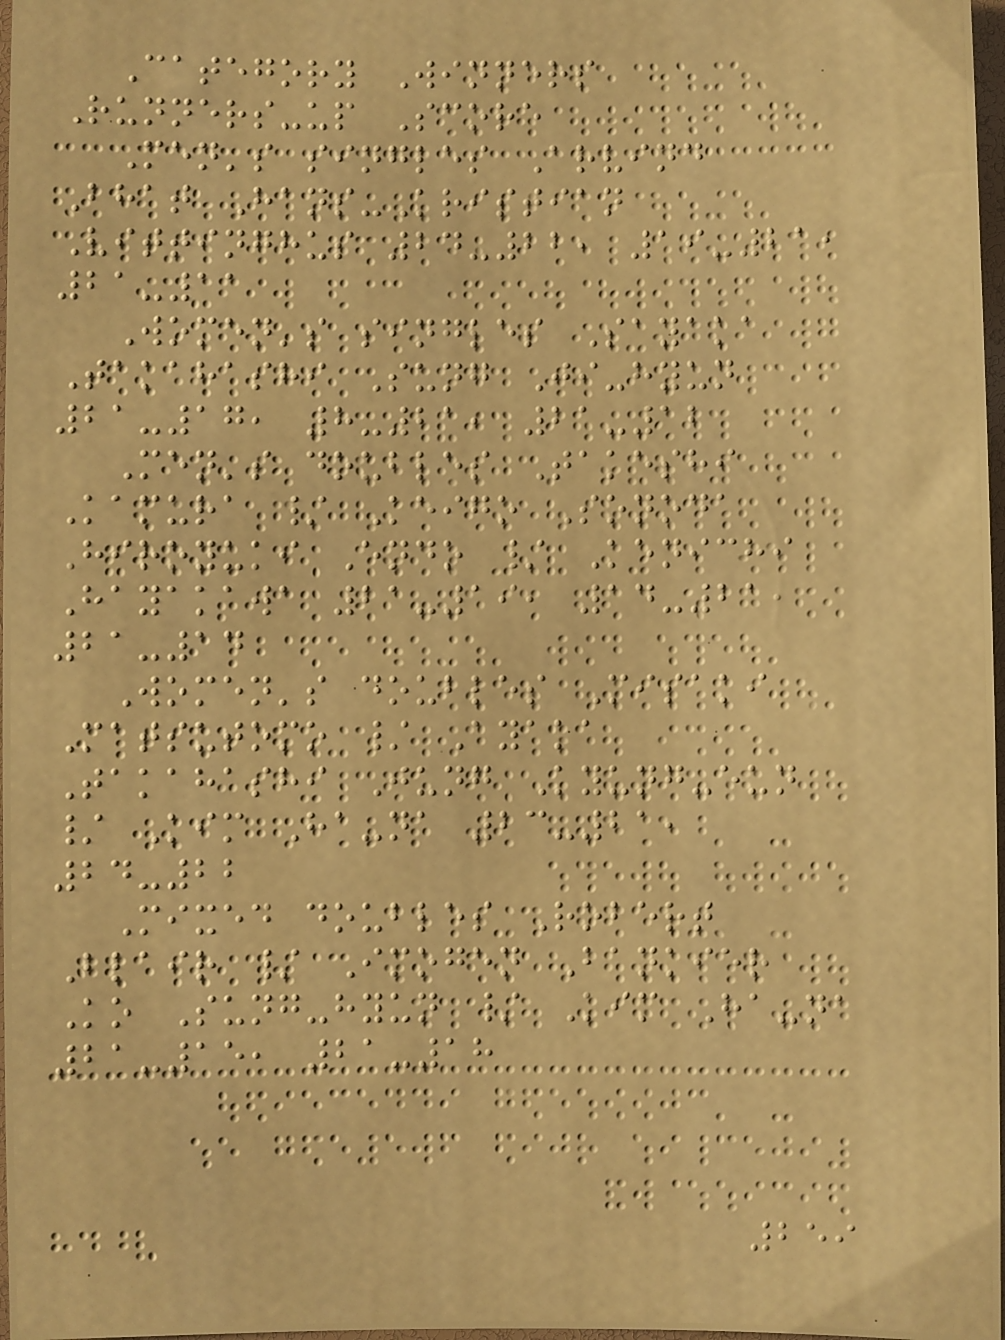Category Winners
Runners-up Score
Men's singles Arvind
Bhat Hans-Kristian
Vittinghus 24-22, 19-21,
21-11
Women's singles Sayaka
Takahashi Sung Ji-hyun
21-17, 8-21, 21-12
Men's doubles Takeshi
Kamura / Keigo Sonoda
Hiroyuki Endo / Kenichi
Hayakawa 21-19, 14-21,
21-14
Women's doubles Misaki
Matsutomo / Ayaka
Takahashi Jung Kyung-eun
/ Kim Ha-na 23-21,
24-22
Mixed doubles Robert
Blair / Imogen Bankier
Ko Sung-hyun / Kim Ha-na
21-15, 21-18
259
